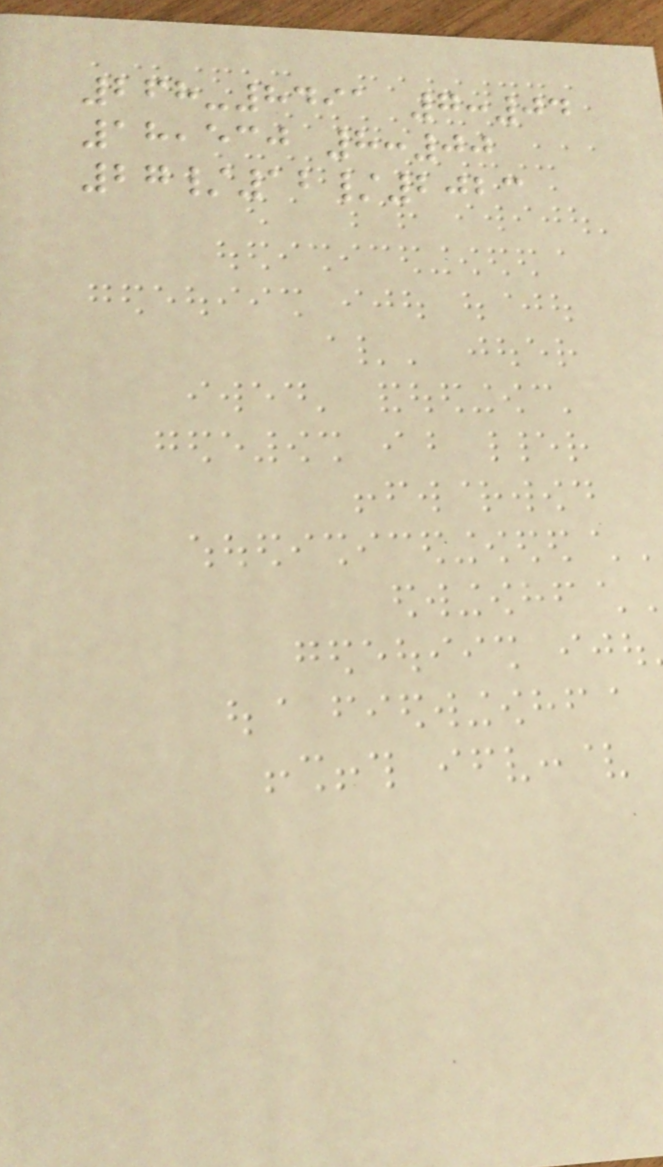268-8491 7:04
18,530 8:00
27/12/2023
